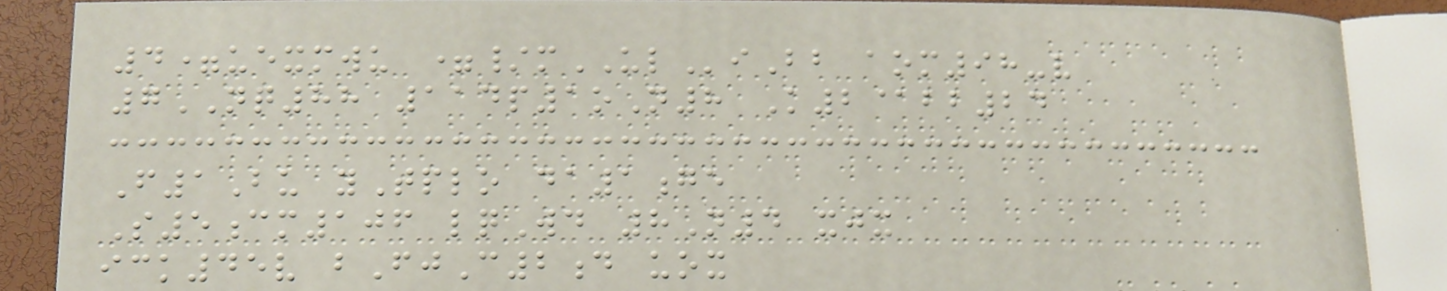4=uexmwu =/mULiBb aom98-v
7NQ88 114p1oN8 K2@bb24
F1Bu yTplo da1ge
S5cm106 lqWd 8N4 xjx
ick45v bFjC2d uox
